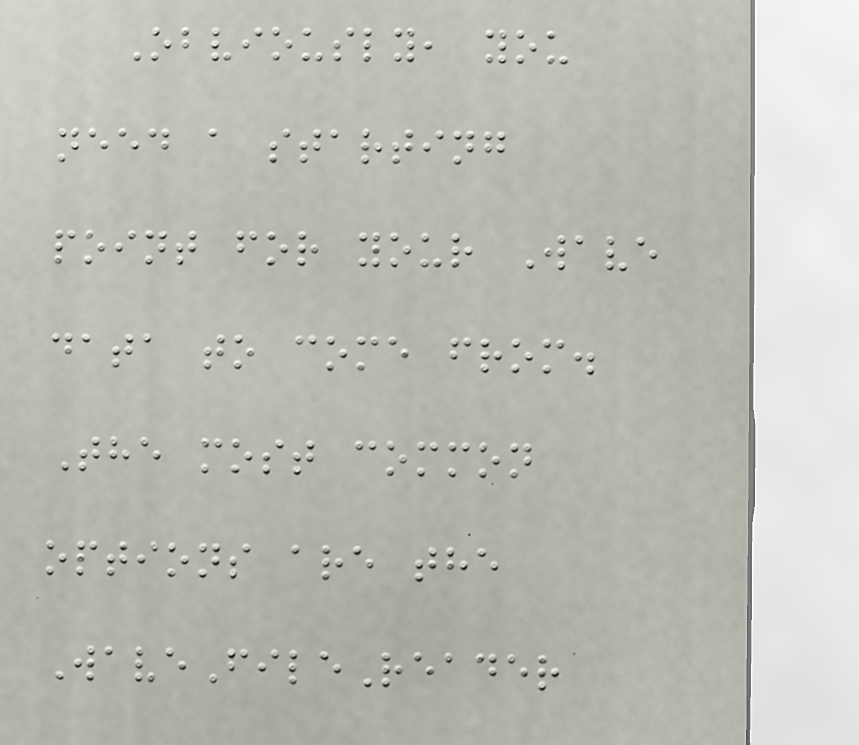Obviously, you
need a starting
point for your Wave
data to come from.
The most common
options are the
WaveFileReader
